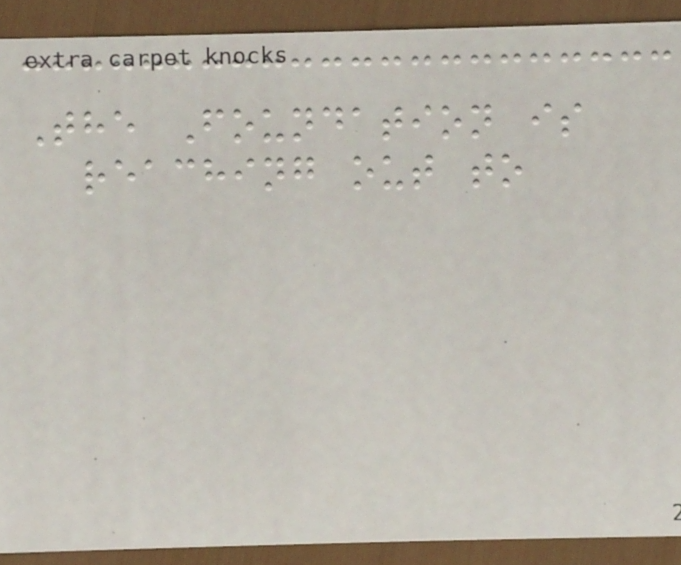The Foundation is
reaching out to
